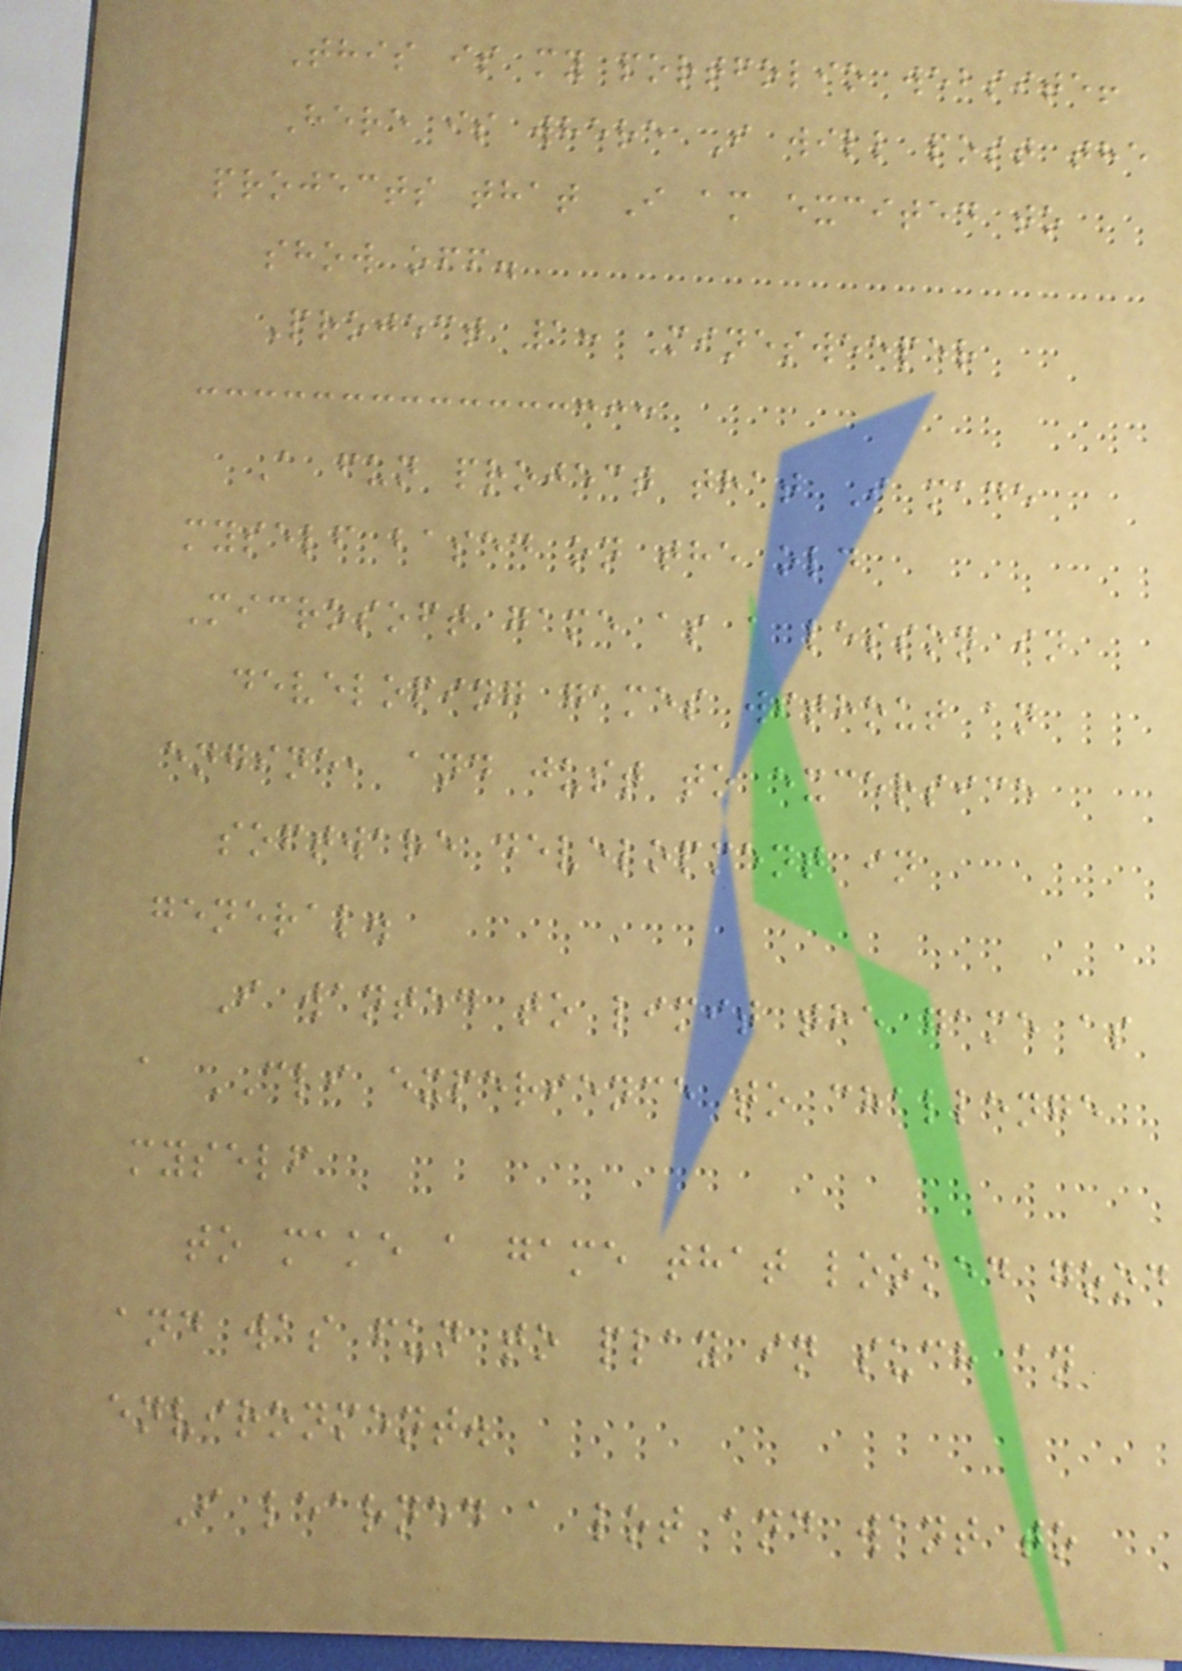This is my portfolio website!
Here is where I will post the
projects that I am excited to
show off.
Project 1: Minesweeper
A fun project that I made
myself based on the old
Microsoft game as a lesson in
developing games without an
engine, and just to excersice
software development in
general.
I wanted to limit the game as
a CLI experience to challenge
myself
to make a game that looked good
and was fun to play in such an
environment.
I learned a lot and want to
